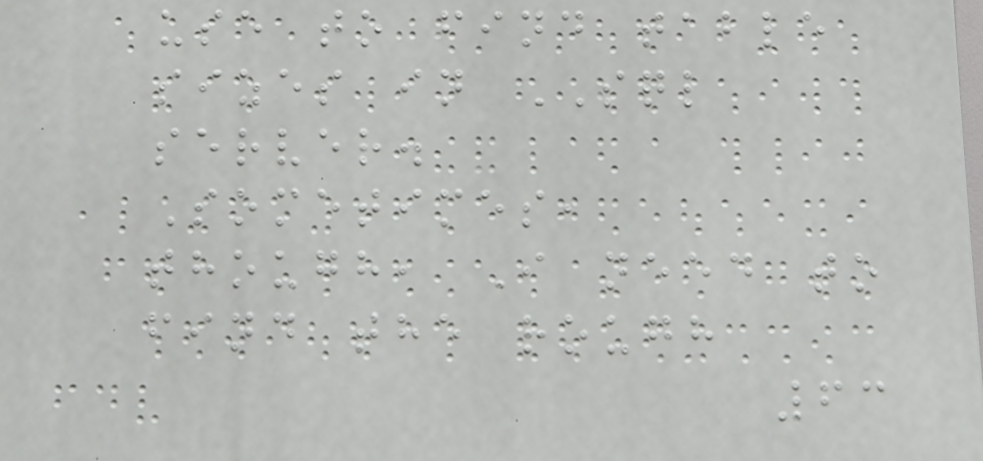use to find table
sizes in SQL
server.
Sometimes,
though, I need to
find the rough
63
